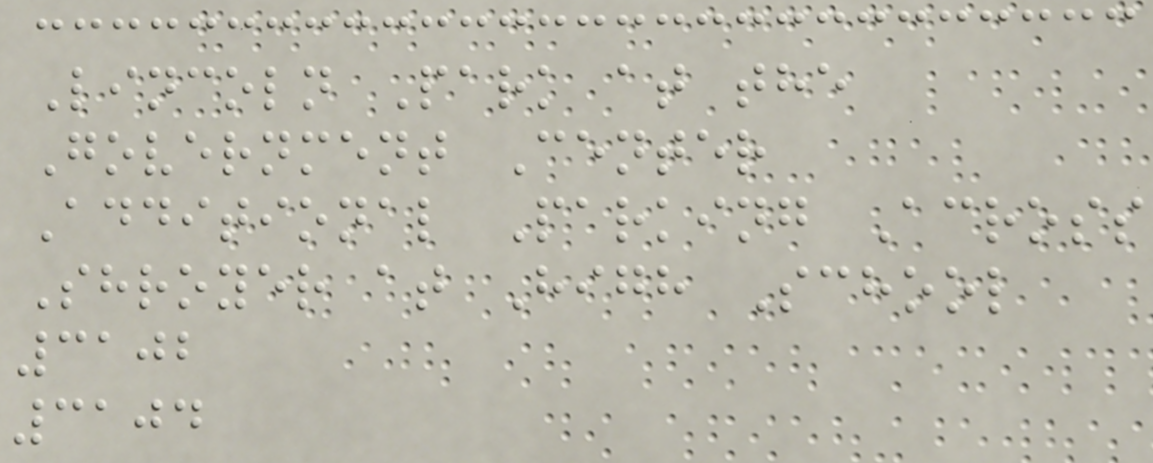Lincoln Park at the
Government Center
Additional Parking Across
Shroyer at High School
3102
3104
